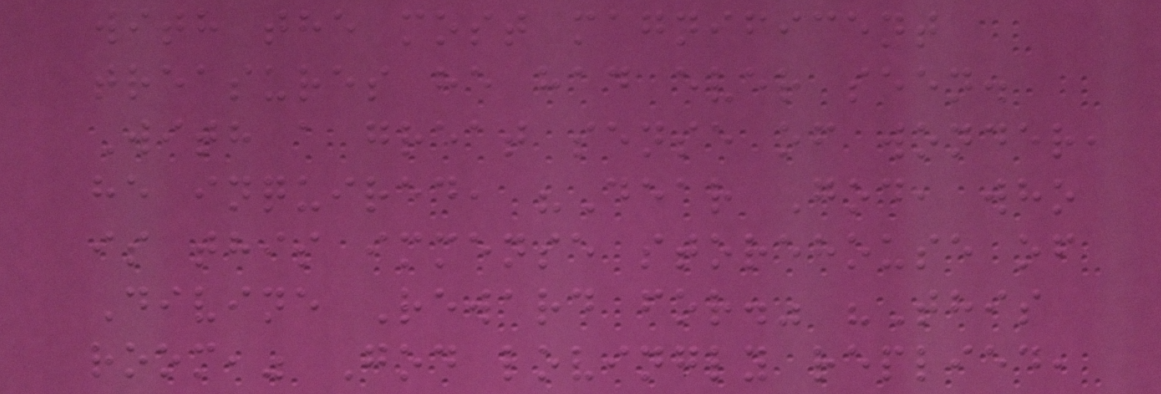with the most magnificent
treasures he had ever seen.
With a great sense of wonder,
he inquired, "Dear God, who
is this immense storehouse of
Divine Reward for." "This
room," God lovingly replied,
